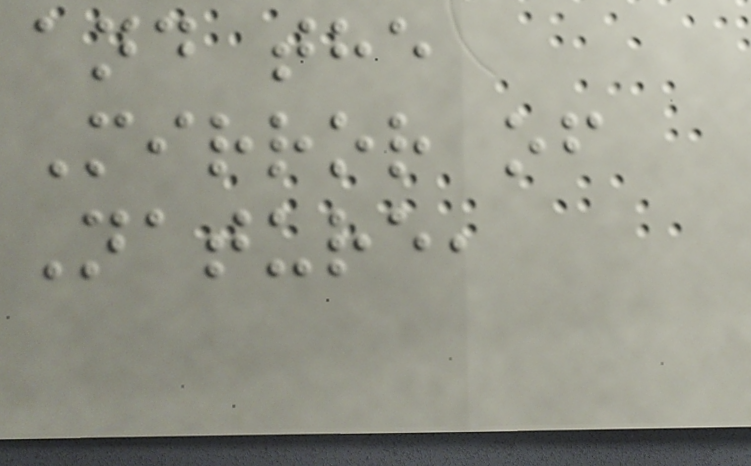and the
Mirror of
Nature,
